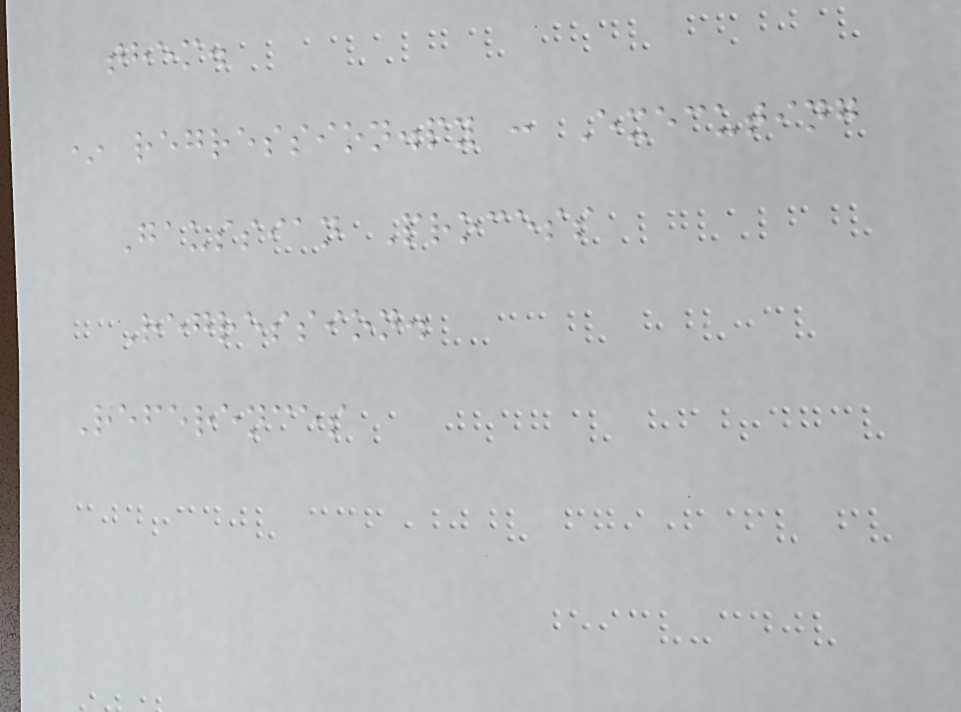them.
* regression.py : Executing
Gaussian Process
Regression.
References
